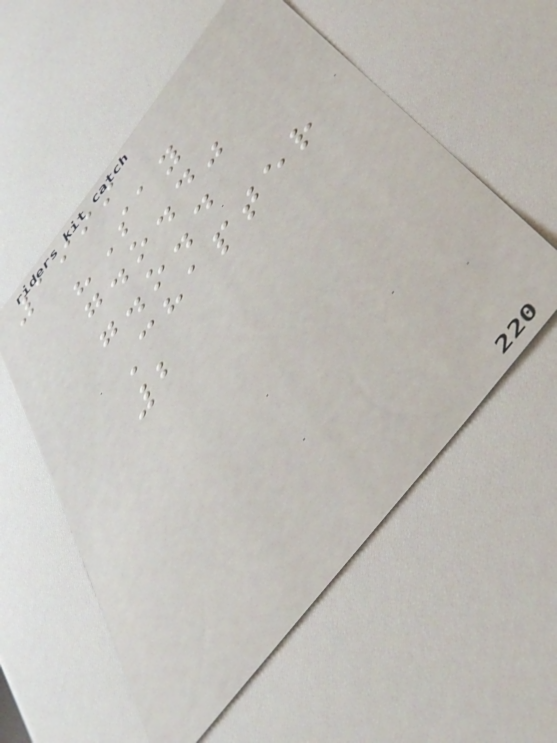1999
"Say
g.o.d"
g.o.d
Chapter
2
